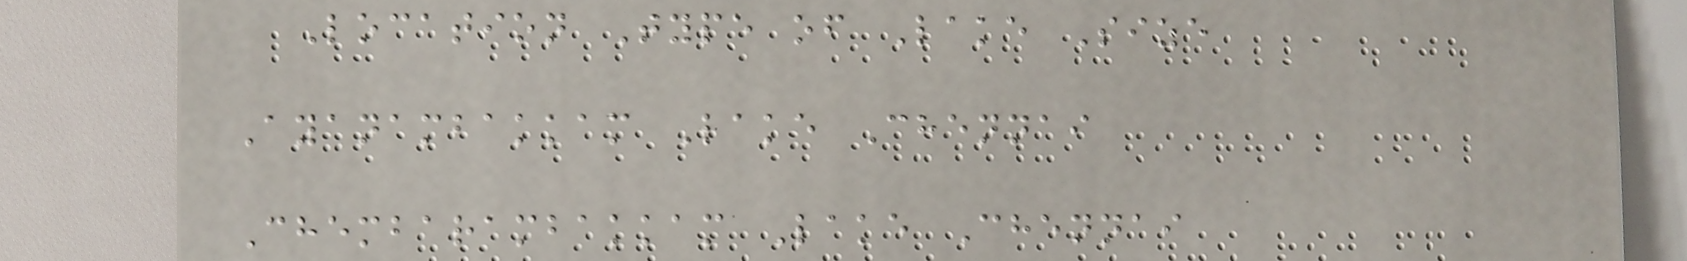Location Type of Lake Size
Ayanambakkam Lake Chennai
Chembarambakkam Lake Chennai
